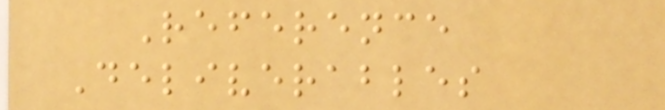Reference
Deliverables
